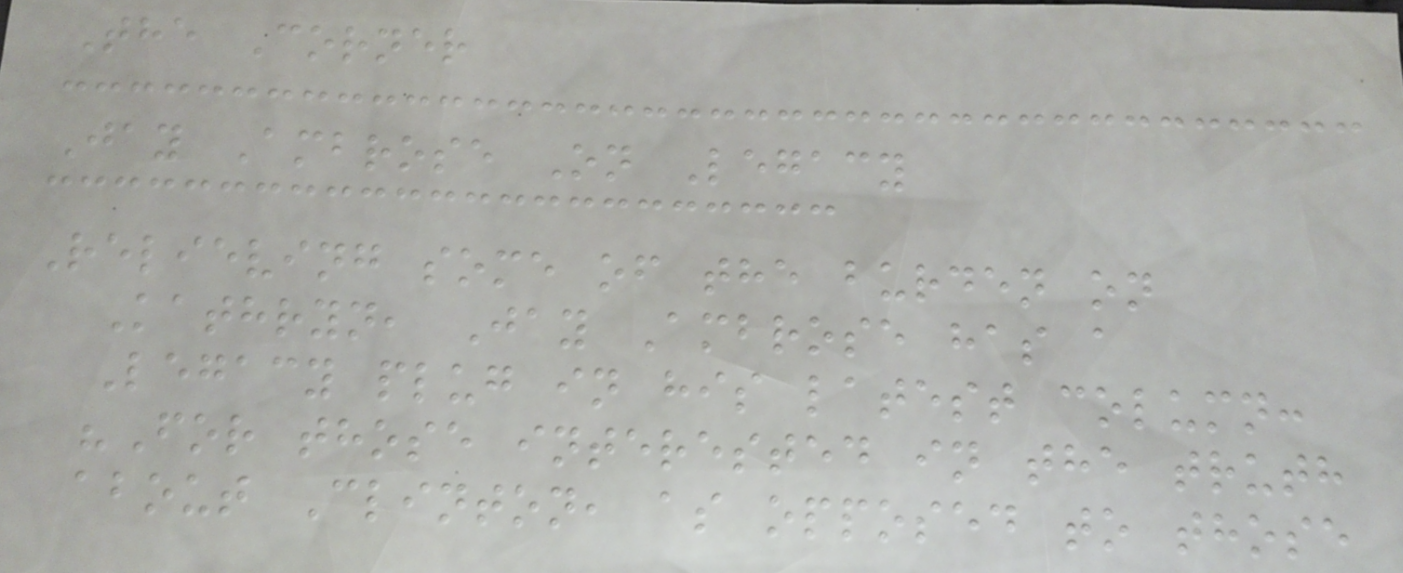The Corner
Jay Ambrose On Legacy
Relieving some of the burden on
Kathryn, Jay Ambrose has a
Legacy plug in his latest column:
"For those interested in the truth
about Clinton, as opposed to those
